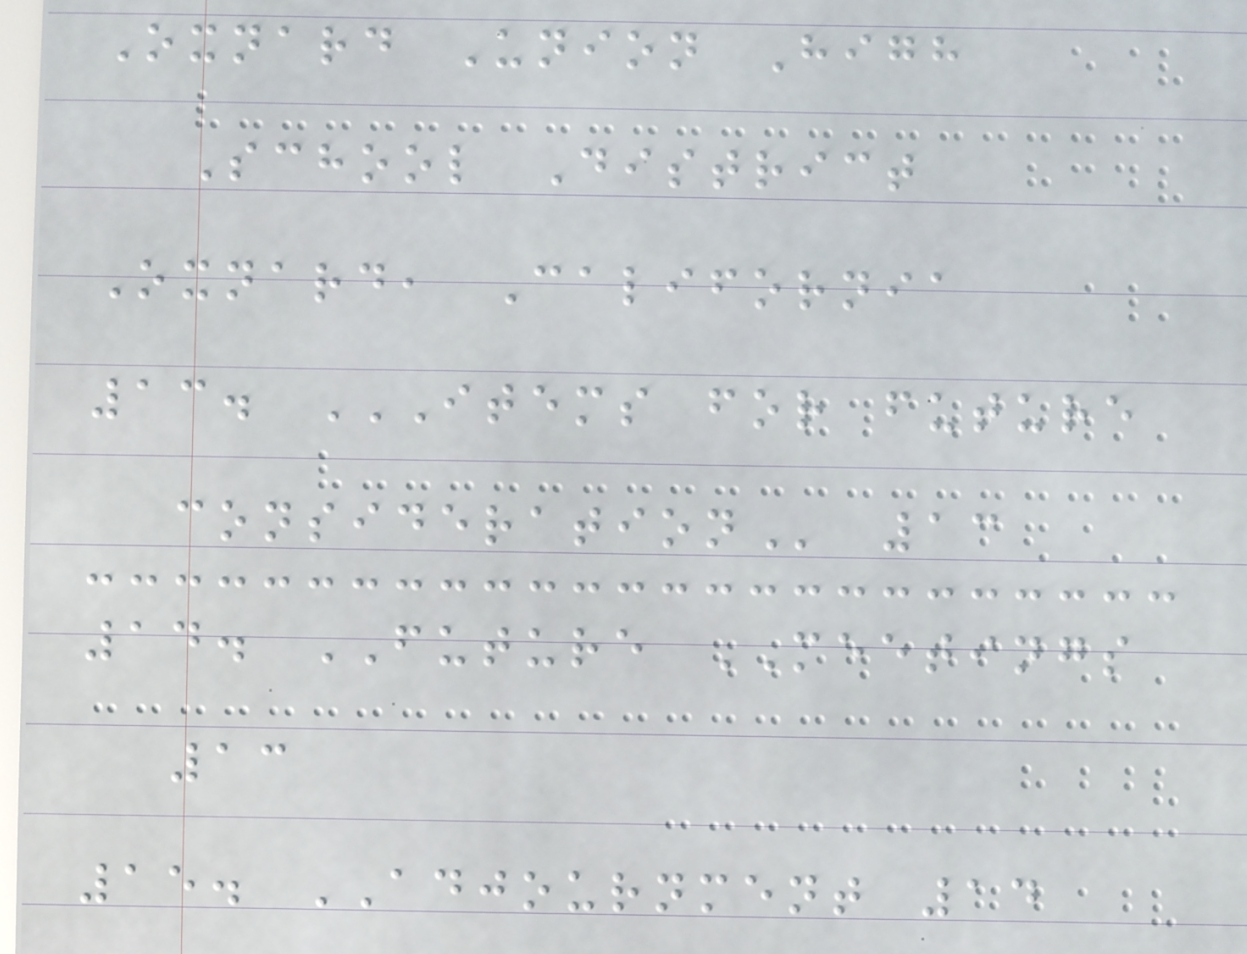Oxnard Union High
School District
Oxnard, California
13. ITEMS FOR FUTURE
CONSIDERATION 13
14. FUTURE MEETINGS
13
15. ADJOURNMENT 14
